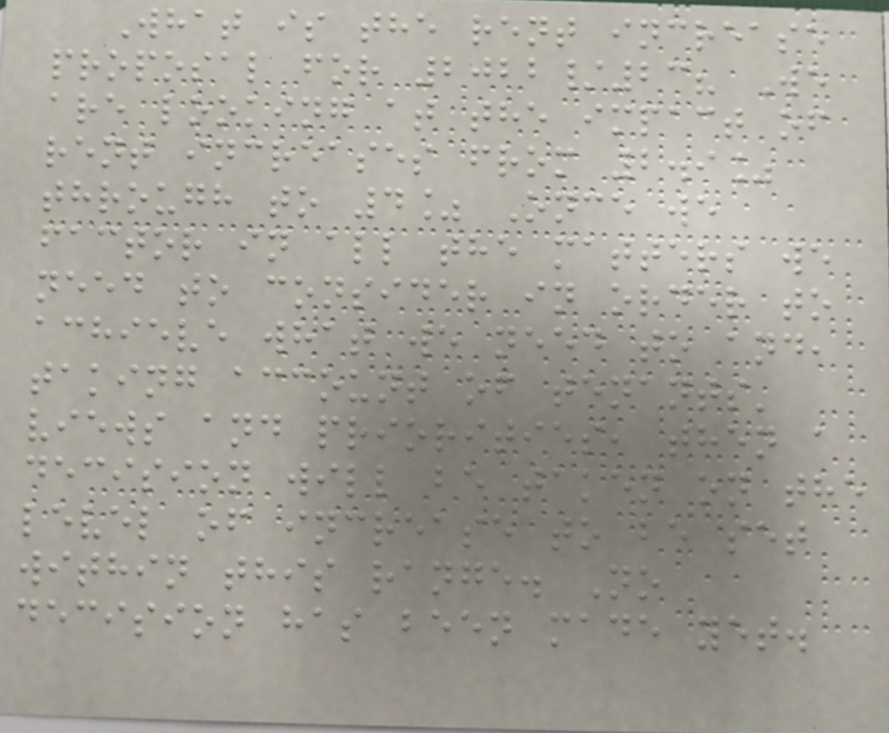What is the rent increase
proposal for 2022/23? We
are looking at the impact of
rent increases from 2.9%
through to 4% Once we
factor in all the matters we
need to consider in order to
achieve what we need to and,
taking account of tenants'
views and priorities, then a
decision will be taken on the
level of increase to be set
within this range. No
decision has been made yet.
